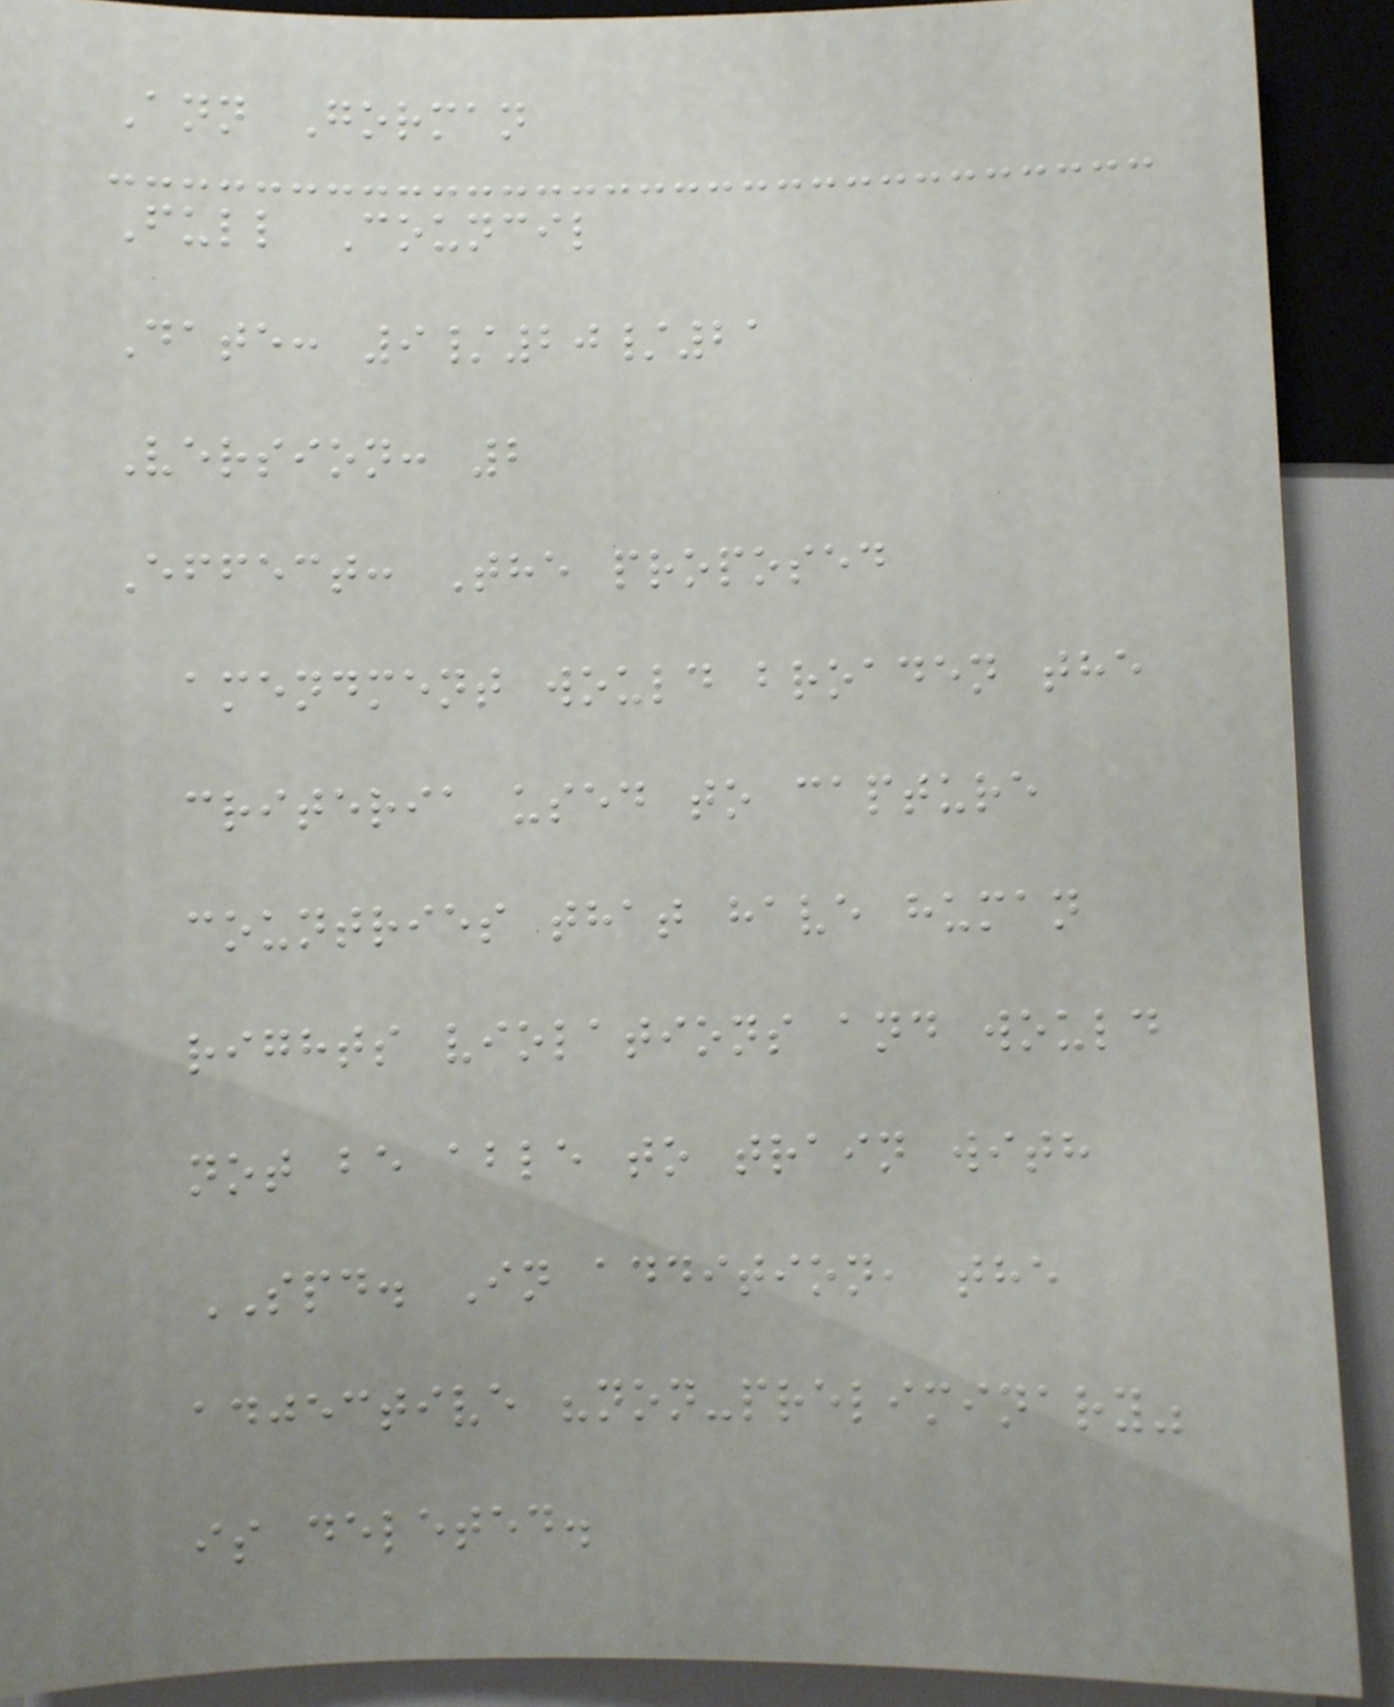Ann Gorman
Full Council
Date: 9/20/21
Version: 2
Effect: The proposed
amendment would broaden the
criteria used to capture
countries that have human
rights violations and would
not be able to train with
SPD. In addition, the
adjective "non-preliminary"
is deleted.
